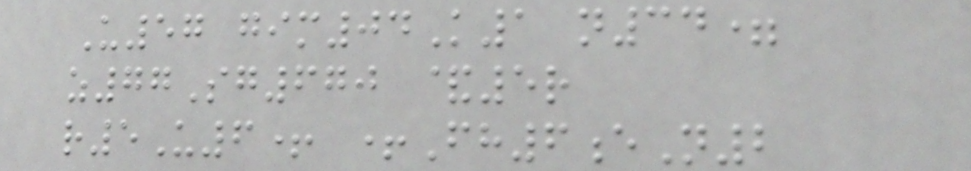U57 gim04K1 n34=
z77Sg670 &5r
r5U6+ +Fh6eN2
